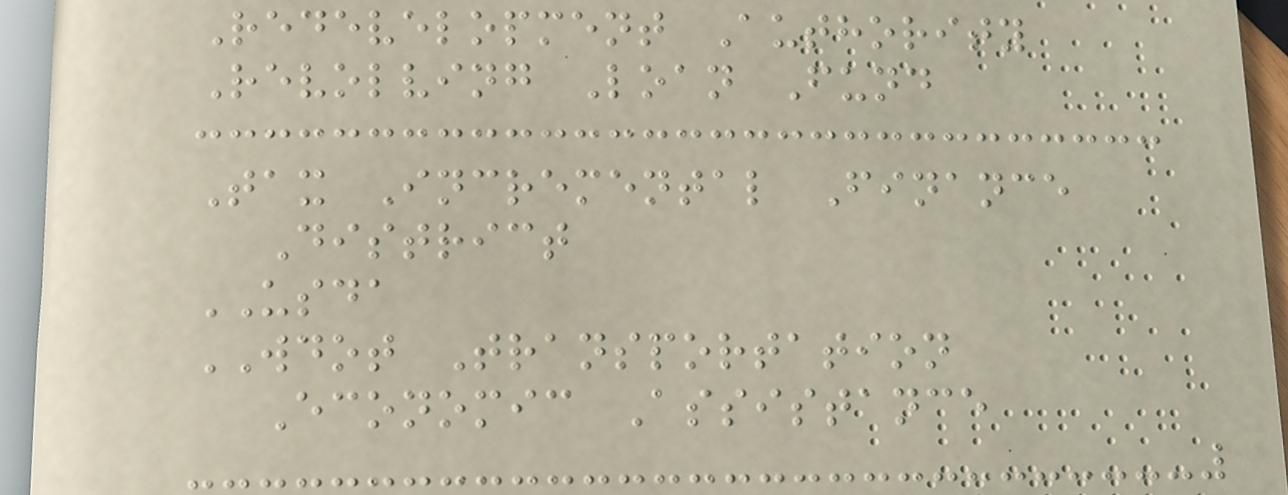Redevelopment Authority
Revolving Loan Fund
Tax Incremental Finance
District
USDA
WDOT Transportation
Economic Assistance
